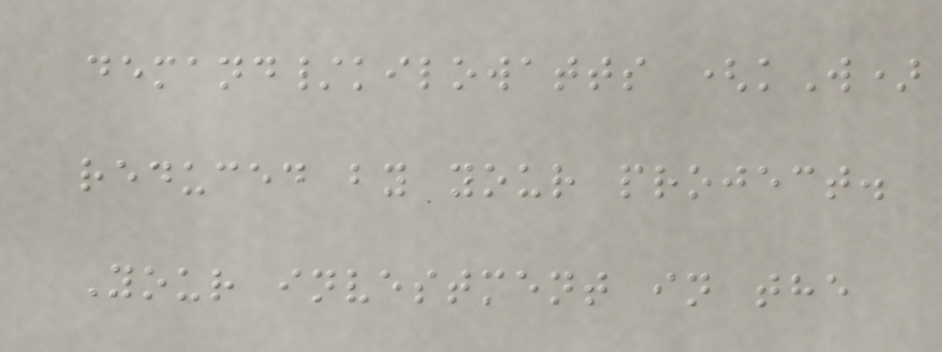demand/kilowatts (kW)
reduced by your project.
Your investment in the
